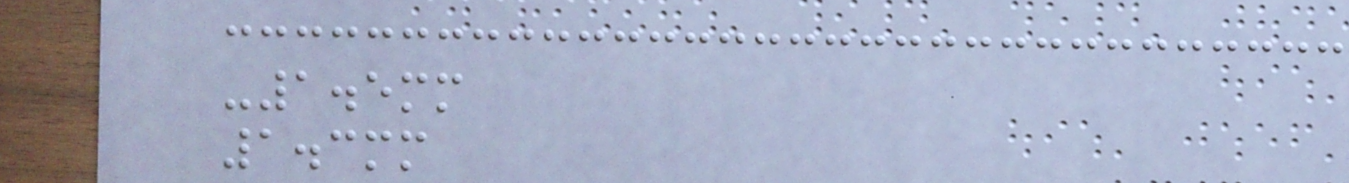-1.5mm
1.3mm
